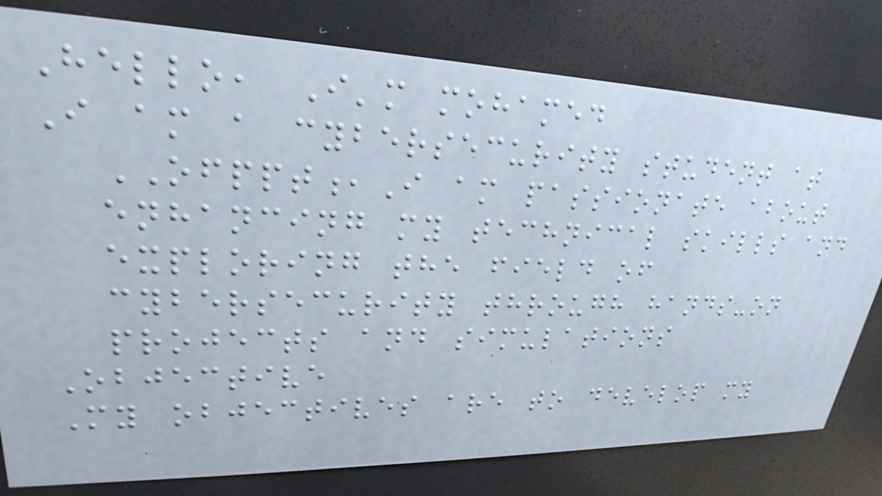Hello, I'm mohamed
I am a cybersecurity student at
OFPPT,I am passionate about
enhancing my technical skills and
exploring the field of
cybersecurity through hands-on
projects and simulations
Objective
My objectives are to develop my
